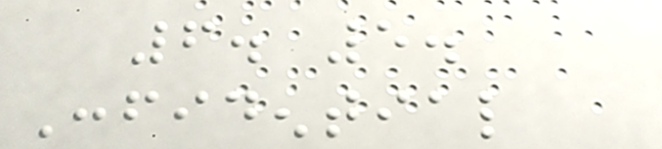6. 5.
Confidential
